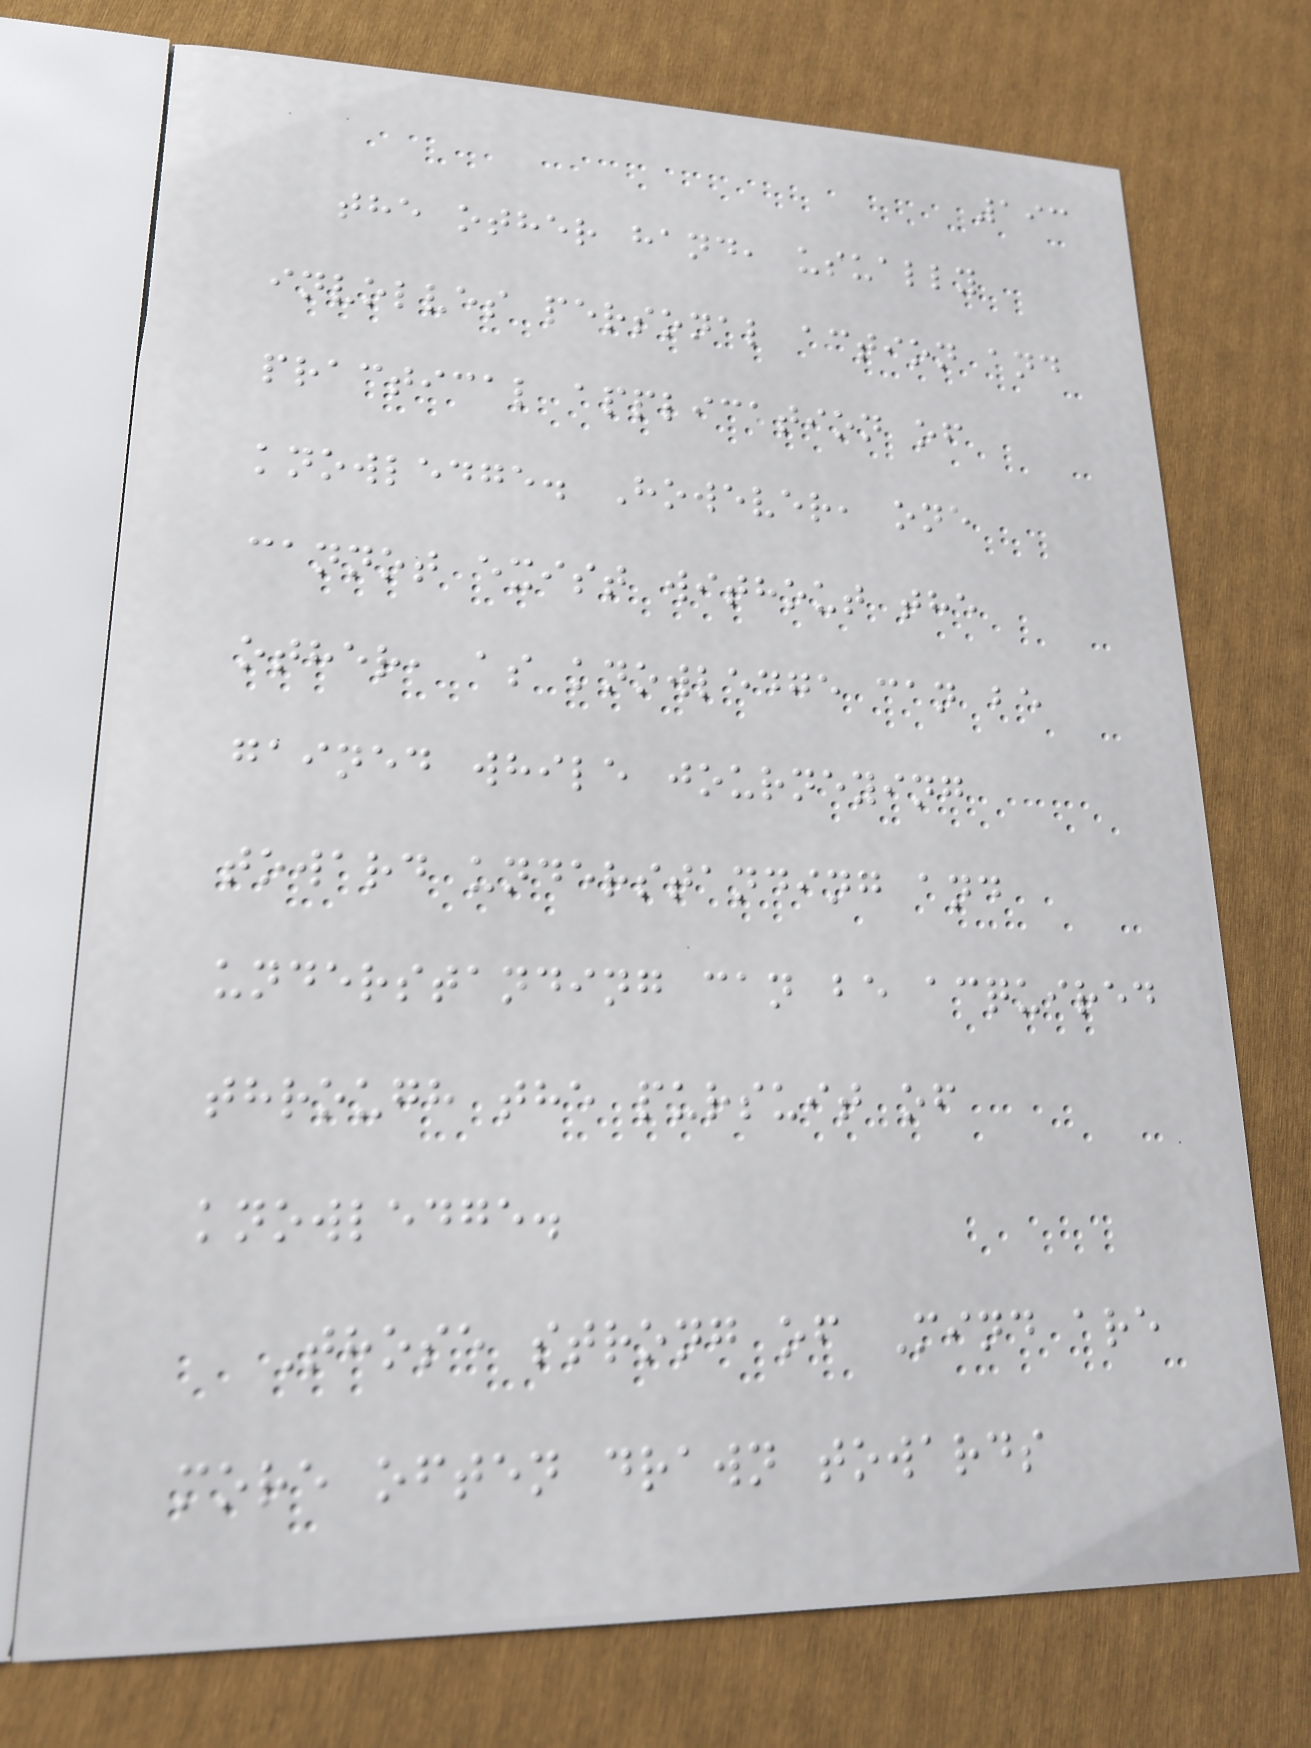193
the other hand, usually
involves personal action and
practical application of
knowledge. However, one
cannot exist without the
other, as knowledge can be
gained while journeying
toward understanding and
understanding can be acquired
through the pursuit of
knowledge.
Those strong of Mind are
more often drawn towards
